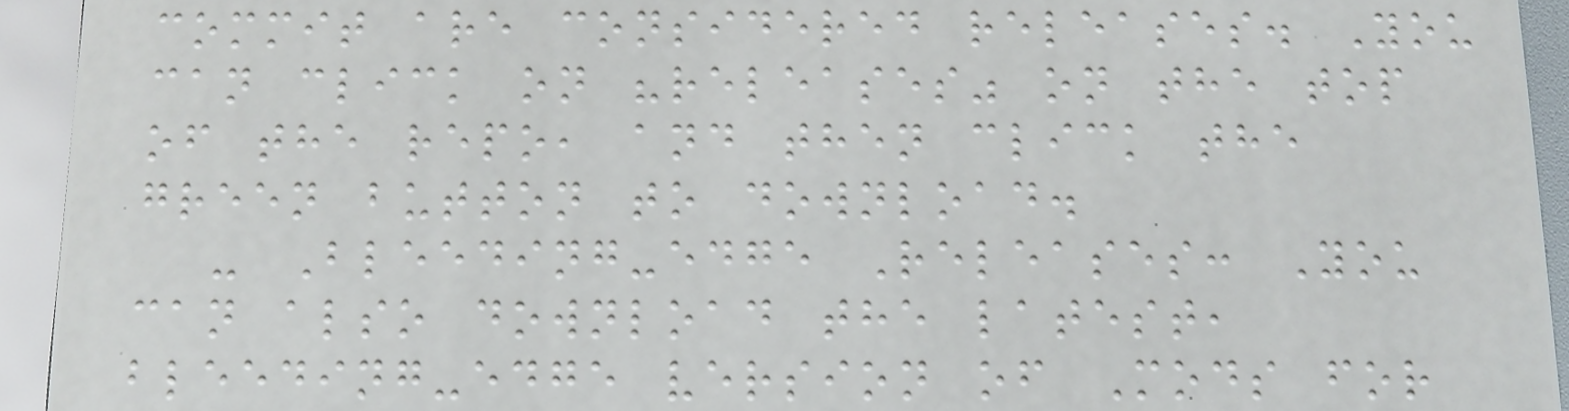commit are considered releases. You
can click on "releases" on the top
of the repo, and then click the
green button to download.
- Bleeding-edge Releases: You
can also download the latest,
bleeding-edge version of Mods for
